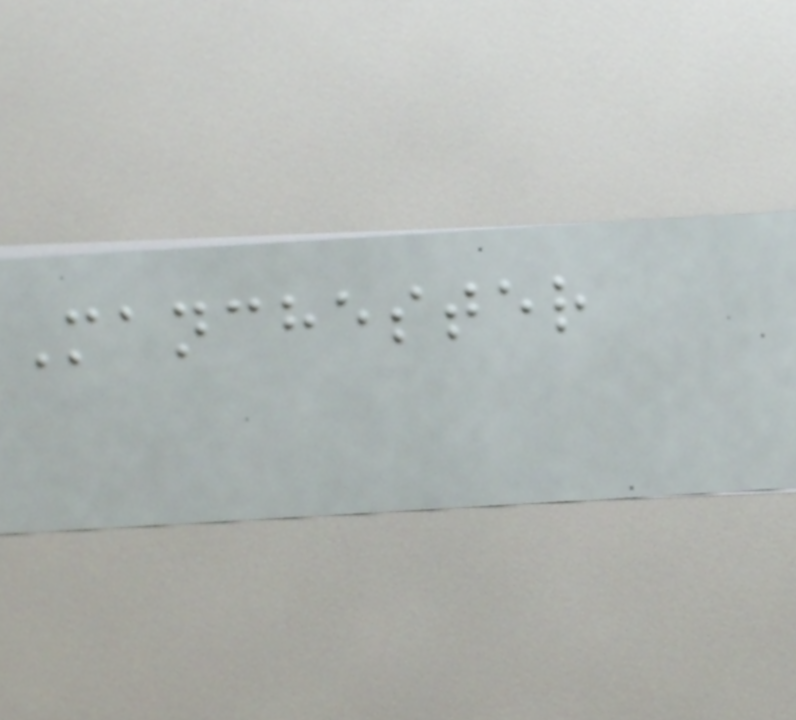Manchester
